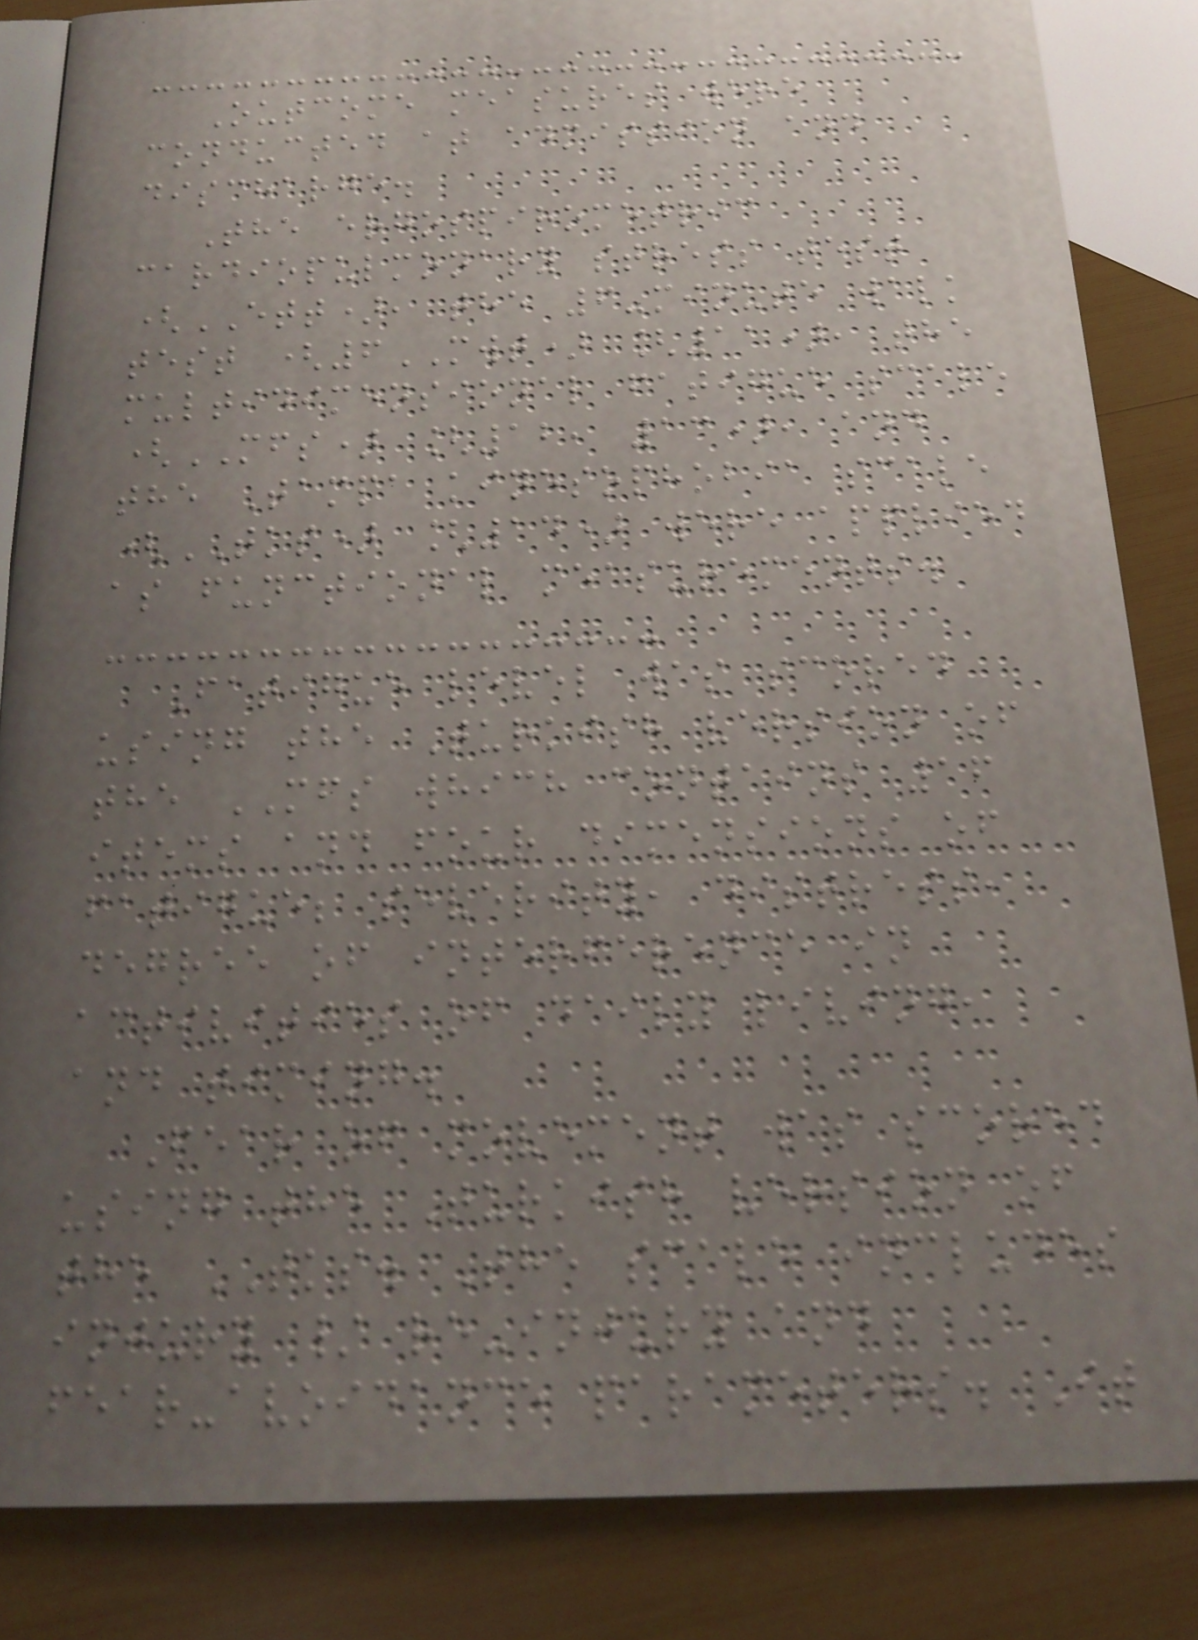Outcome measures were
conducted at admission and
discharge.
The ergospirometric
cardiopulmonary stress test
(ETT), the 6-minute walk
test (6MWT) [11), the
multidimensional fatigue scale
(MFS) [12, 13), and
the Tampa kinesophobia scale
(TKS) [14) were applied
as functional measurements.
Fatigue level was scored
using the Turkish version of
the MFS which contains 16
items and four dimensions of
fatigue; severity, distress,
degree of interference in
activities of daily living,
and timing.
Fear of movement was scored
using the Turkish version of
the TKS. The scale includes
injury / re-injury and
fear-avoidance parameters. It
